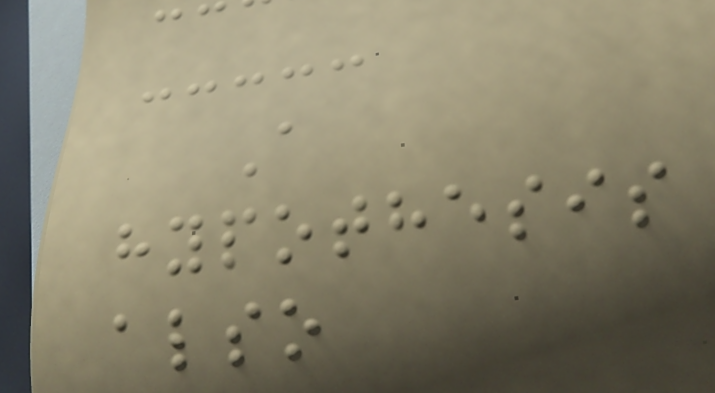A
hypothesis
also
